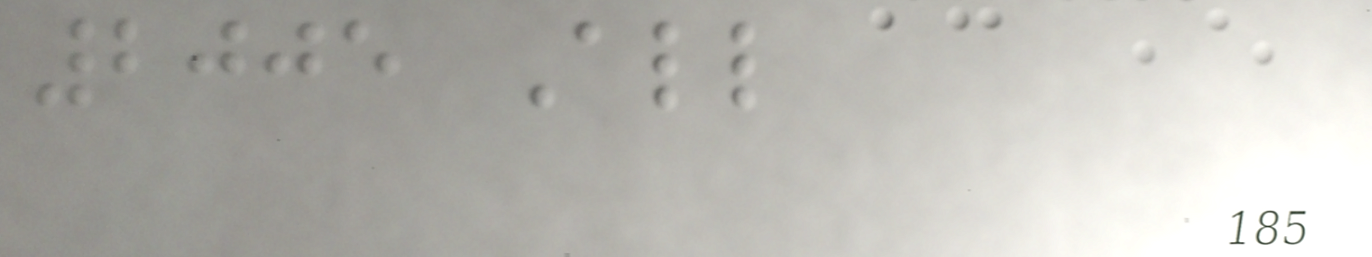2005 All
